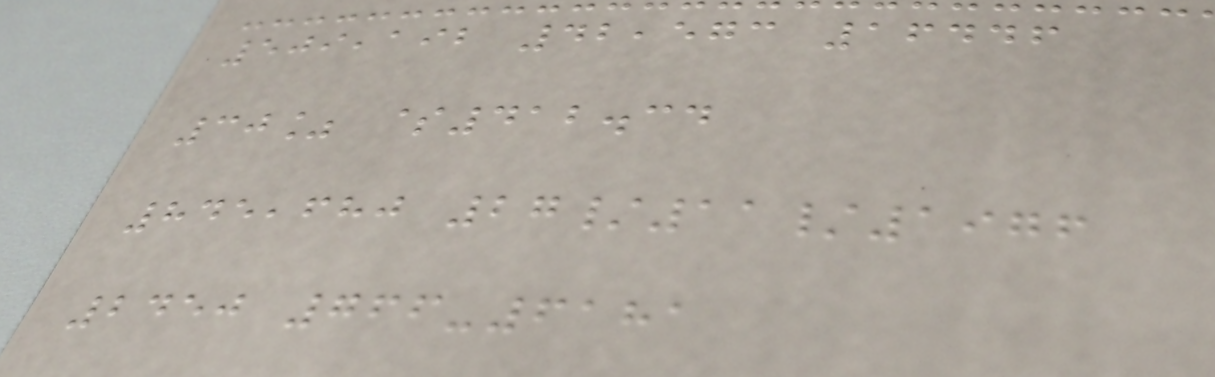509,192 42,573 16446
30% $412.34
845,680 27/11/1976
2450 766-6181
